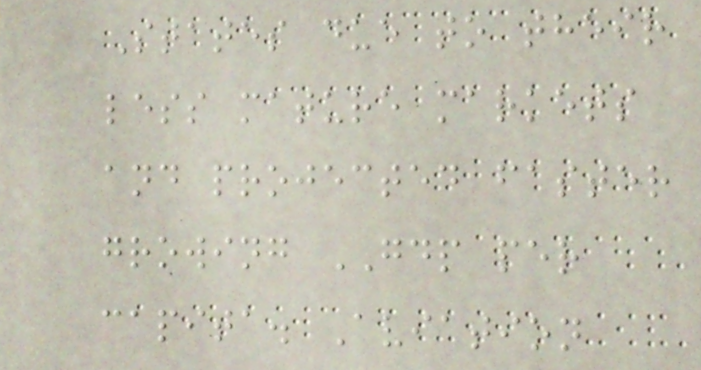States due to their
less mature markets
and projected faster
growing GDP per
capita. Aviation
